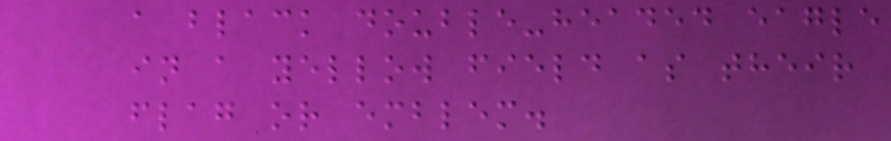a black double-headed eagle
in a yellow field as their
flag or emblem.
